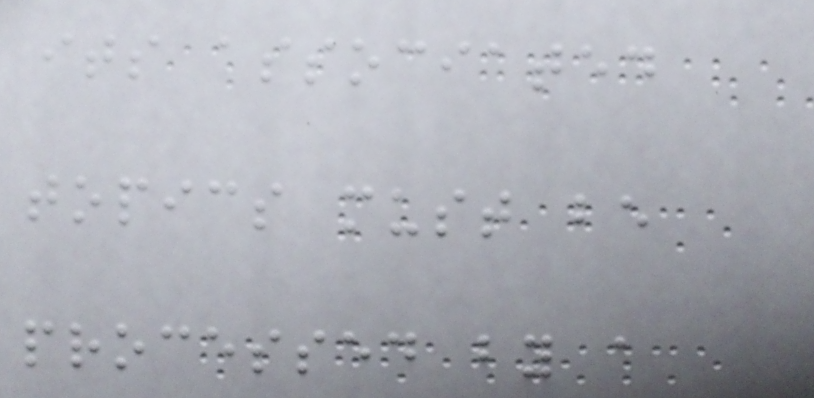its associated
topics must be
processed by a
